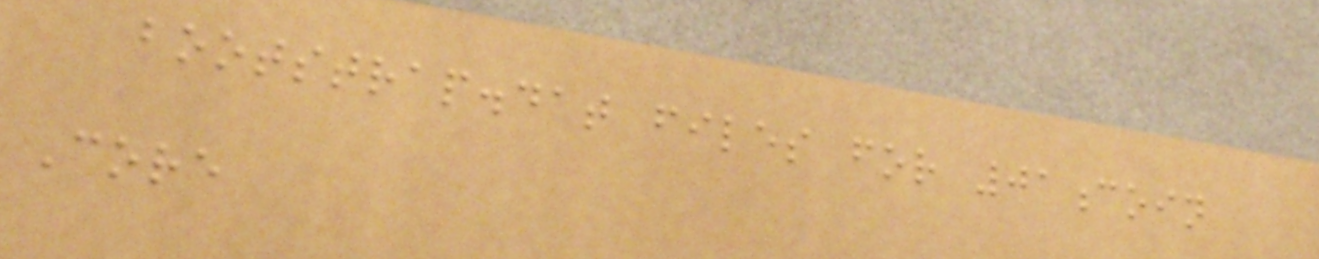bootstrap.dat files for 01coin
Core
